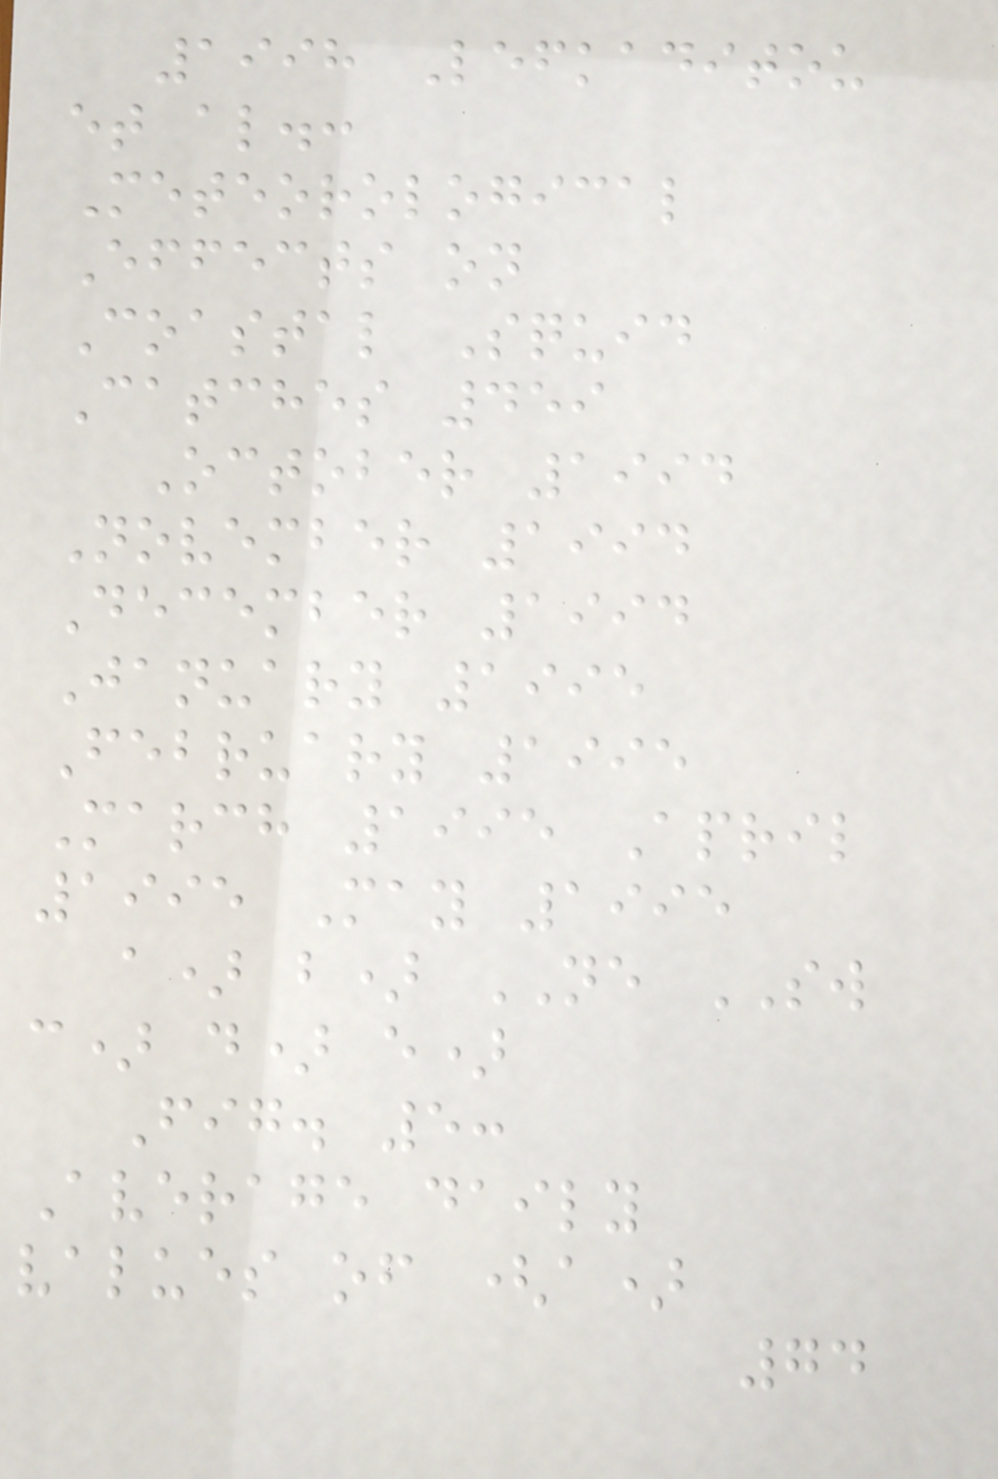1998 Lefkaditou
et al.:
Meteorological
Effects on
Coastal Squid
Catches 459
October 1994
November 1994
December 1994
January 1995
February 1995
March 1995 April
1995 May 1995
a) b) NE SW
c) d) e)
Fig. 5:
Average daily
values of (a)
74
